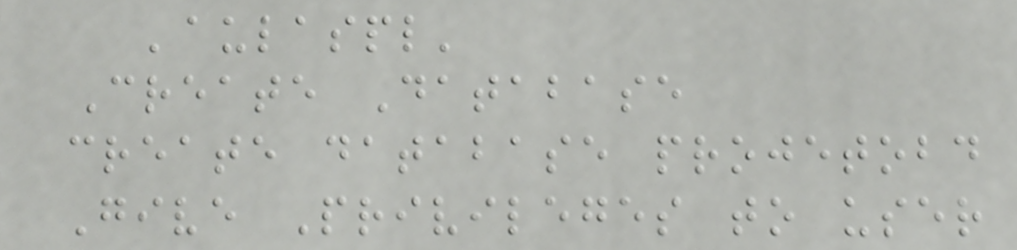'aulaspl'
Create Database
create database projetobd
Give Privileges to user
